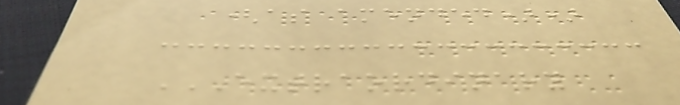(as amended))
EXTRAORDINARY
